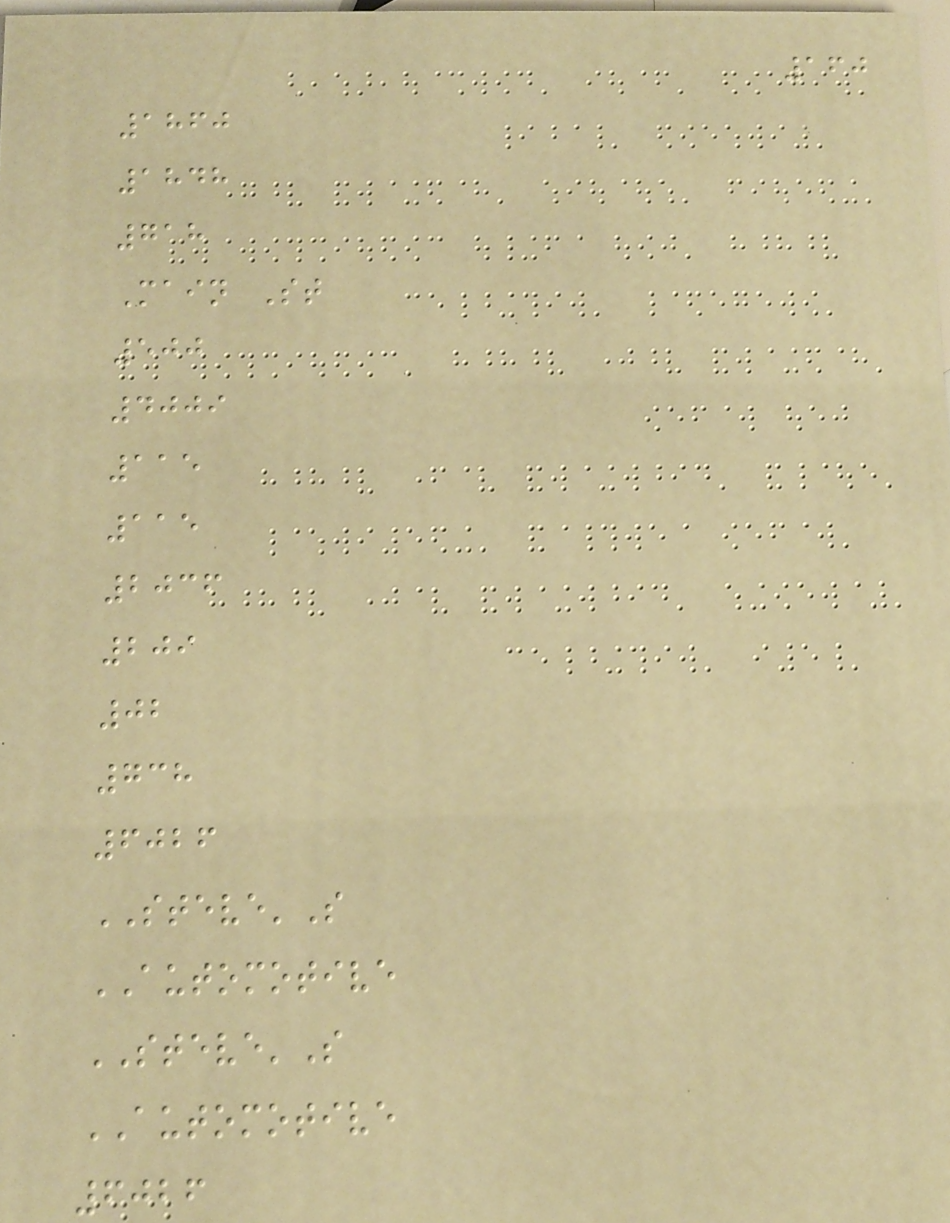160
1860
1848
718
Main St
500
4009
115
115
2036
209
02
738
6026
STEVE'S
AUTOMOTIVE
STEVE'S
AUTOMOTIVE
6026
